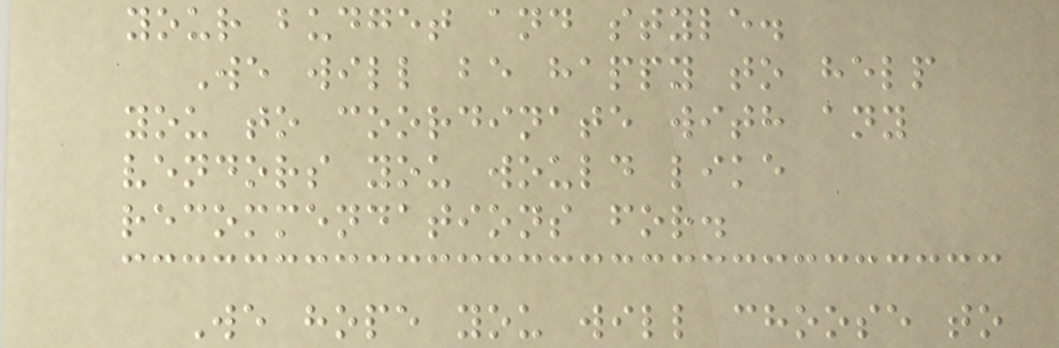your budget and style.
We will be happy to help
you to coordinate with any
vendors you would like
recommendations for.
We hope you will choose to
